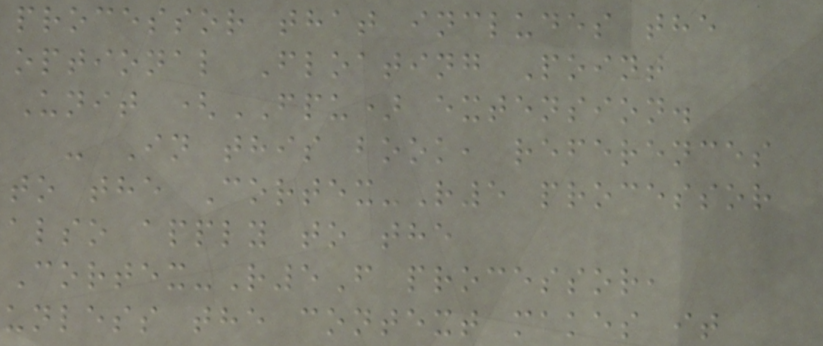processor that includes the
optional Floating Point
Unit (FPU) extension.
- In this book, references
to the Cortex-R5 processor
also apply to the
Cortex-R5F processor,
unless the context makes it
